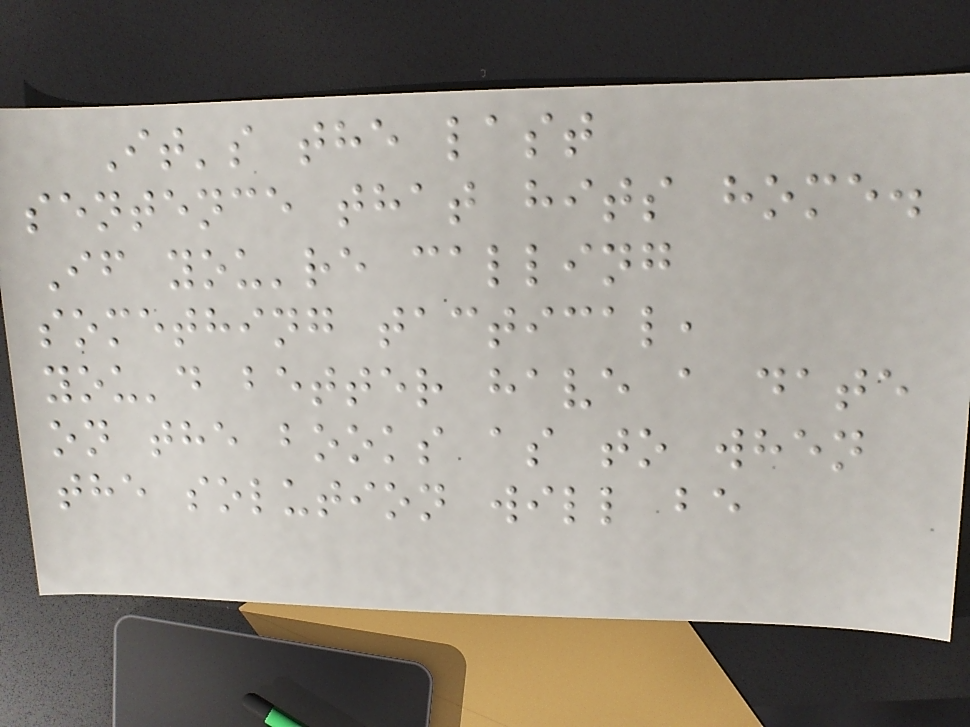It's the last
sentence that hits home.
If you're calling
something tactical,
you'd better have a date
on the books as to when
the solution will be
